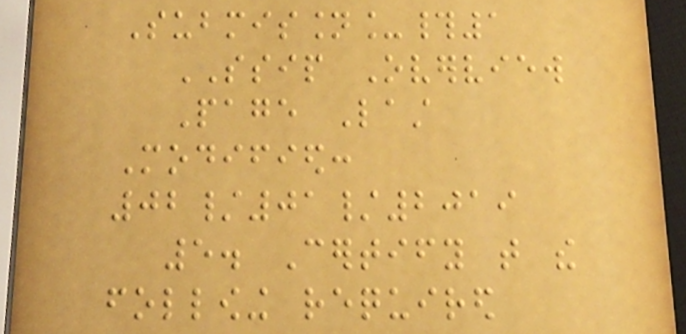Submission_#1
SSIP Overview
Page Last
Modified:
02/01/2019
5. Certify that the
following required
